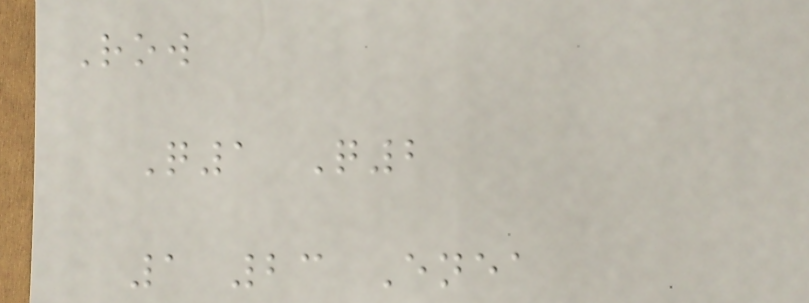Row
Q1 Q2
1 23 Enea
